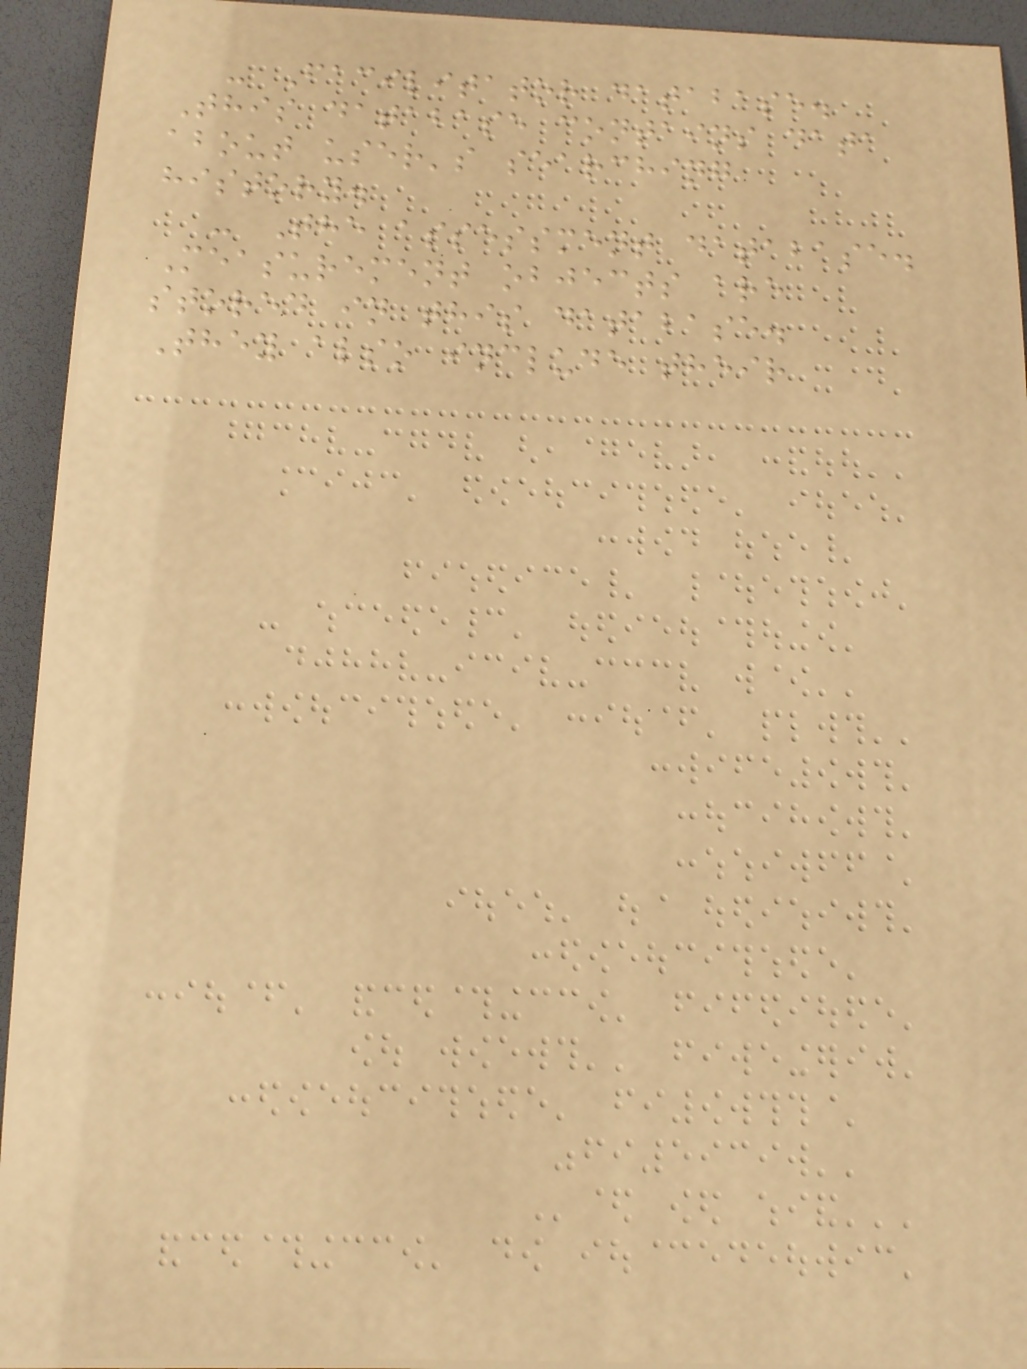- Facilitator database.
This database contains data
about user's searching
history.
- The assessment database.
Measurement objects are
stored in this database.
They also include their
